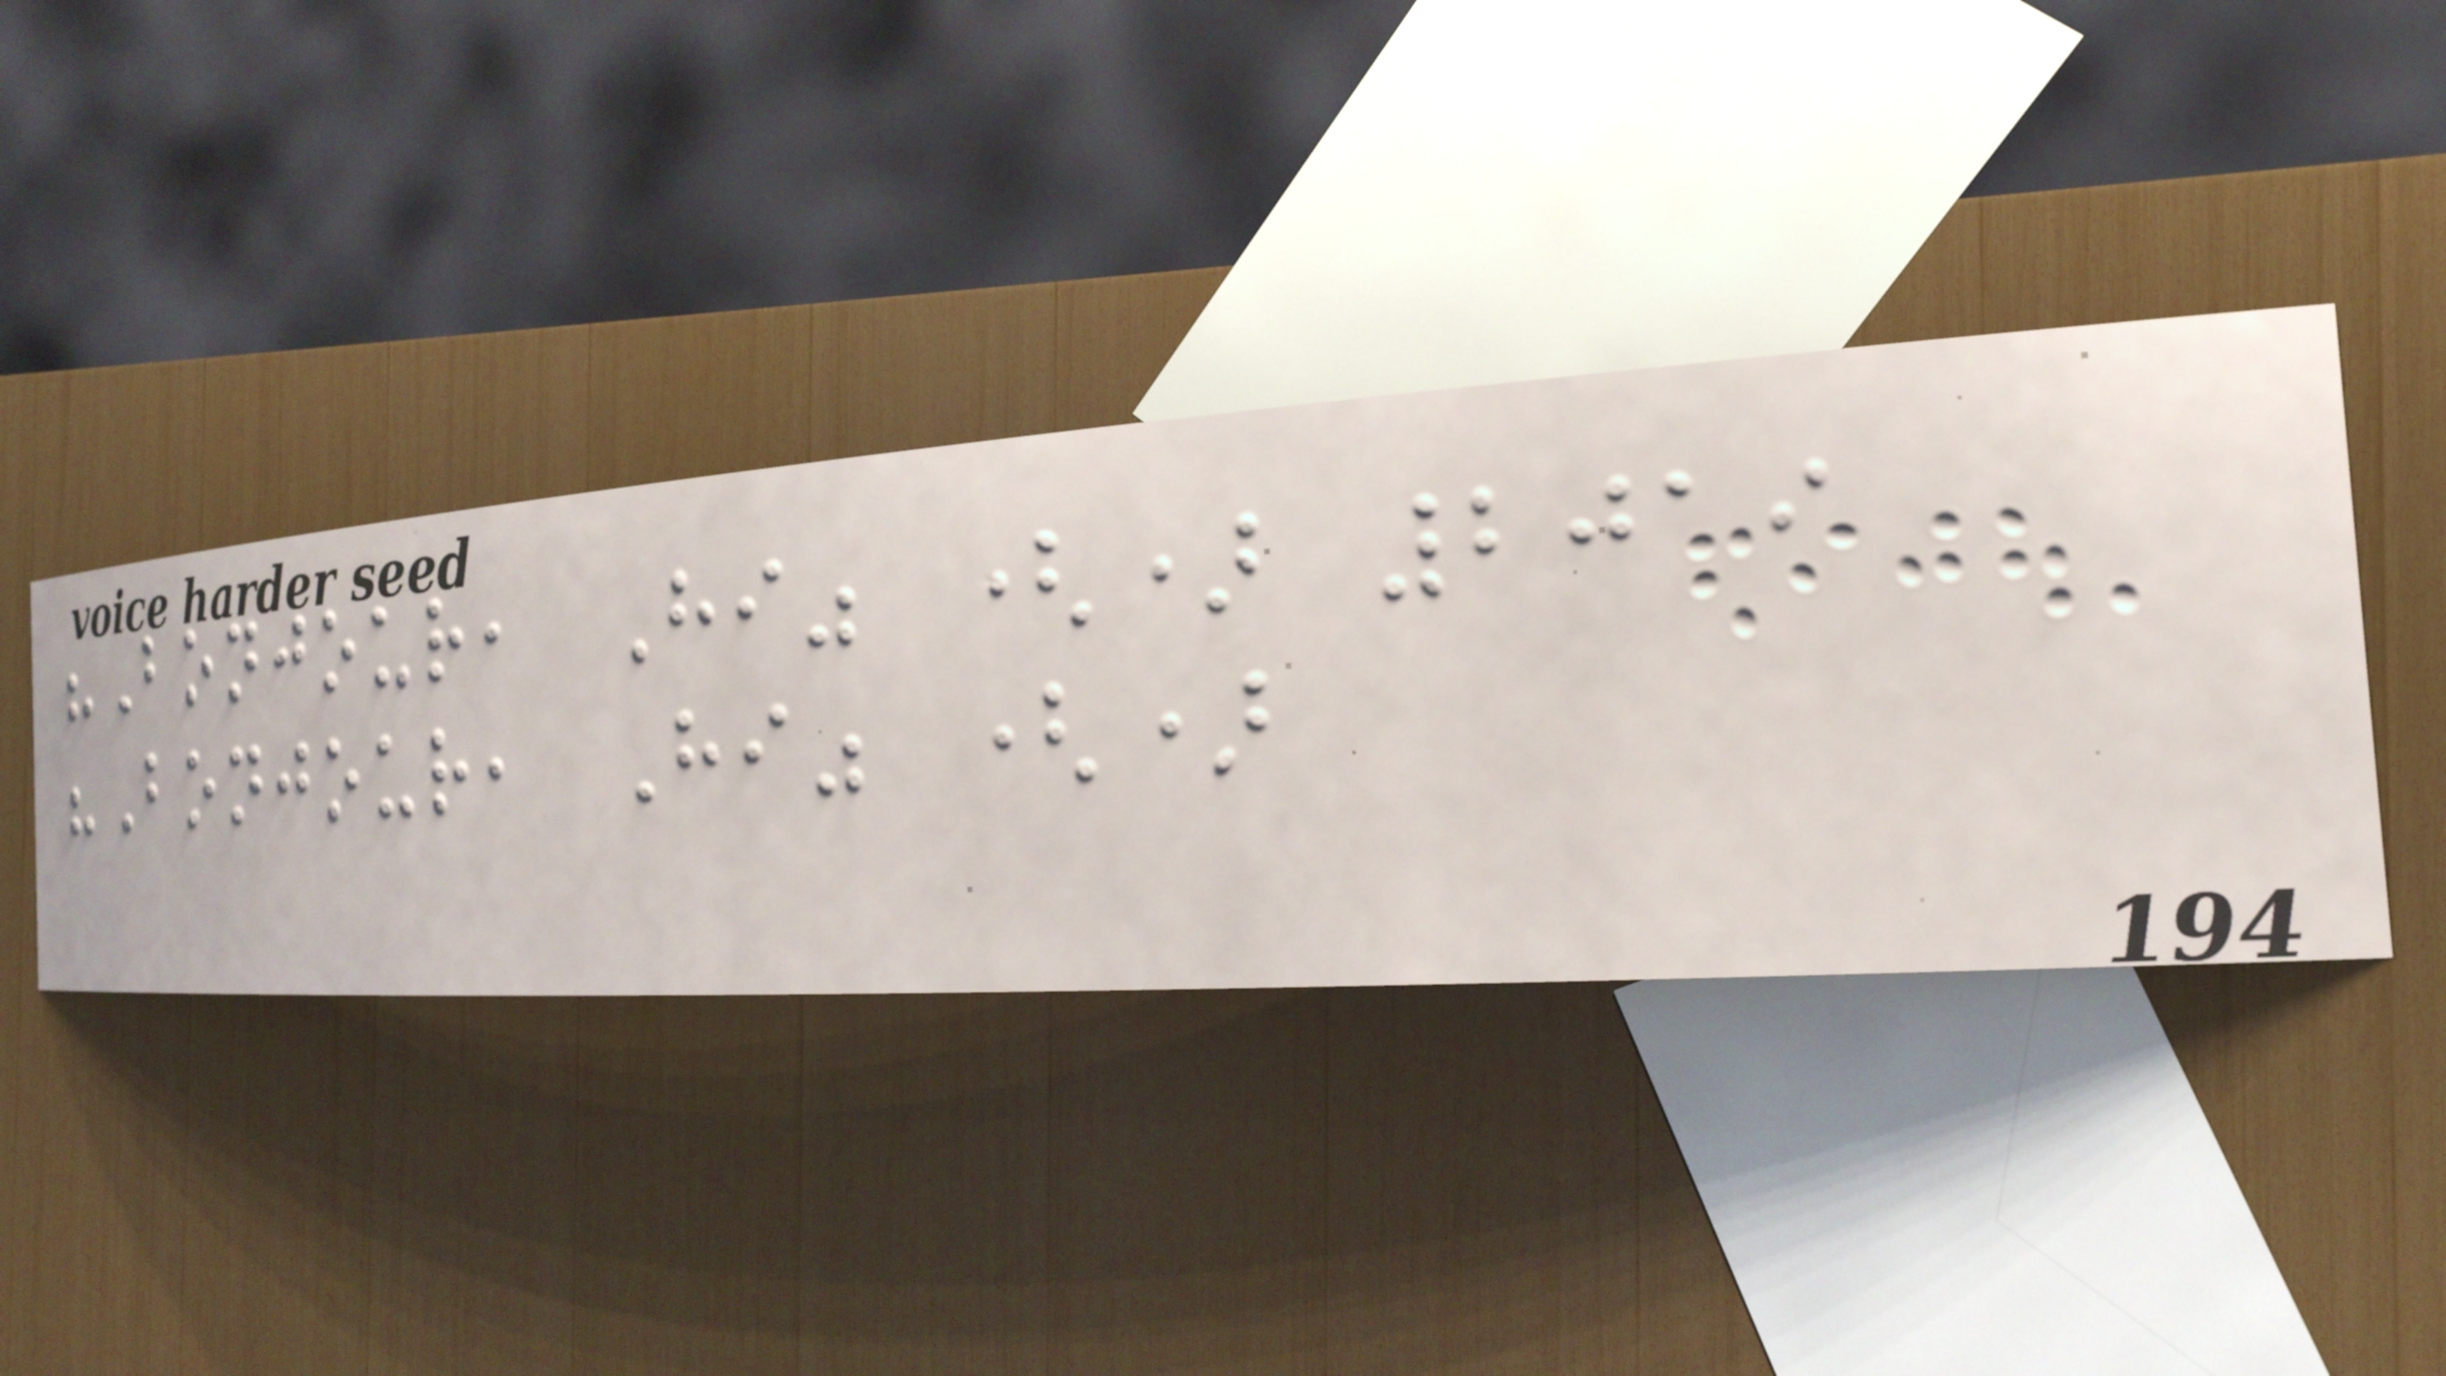"Bonjour, Hi" () 2019
"Bonjour, Hi" ()
